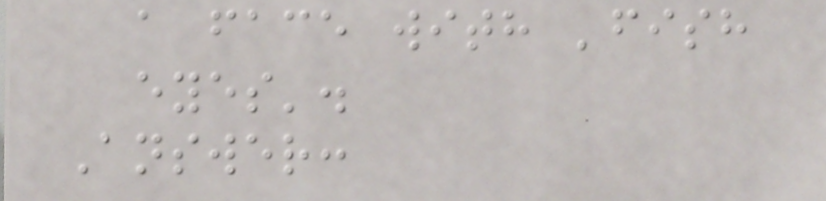a face with 'fish
eyes'.
Answer:
